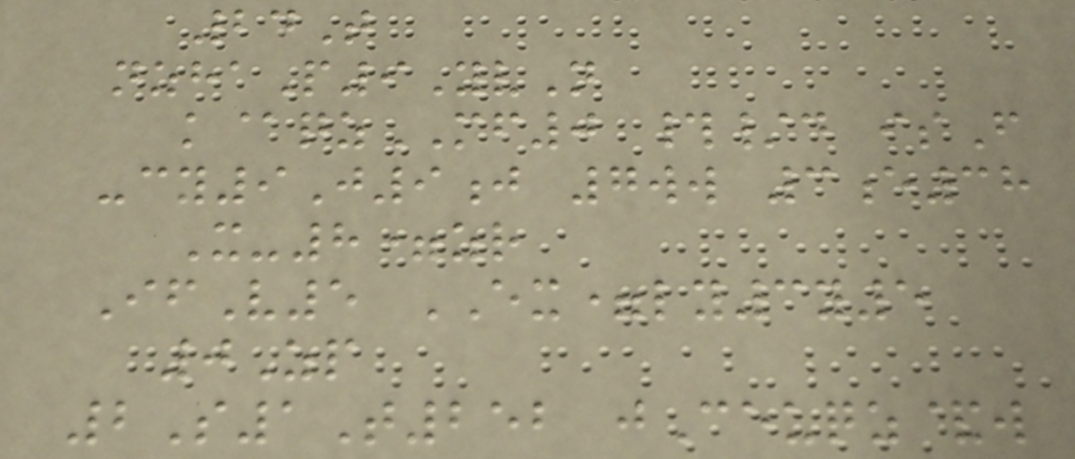24T
nzhaP9YvN
k@qzMF0 #/d isF
-cy9J9j 7ww 3e38
X-8=zr
IfV5 EX=ly3y5
0Zp
2S1T252 jCeuqz&w
